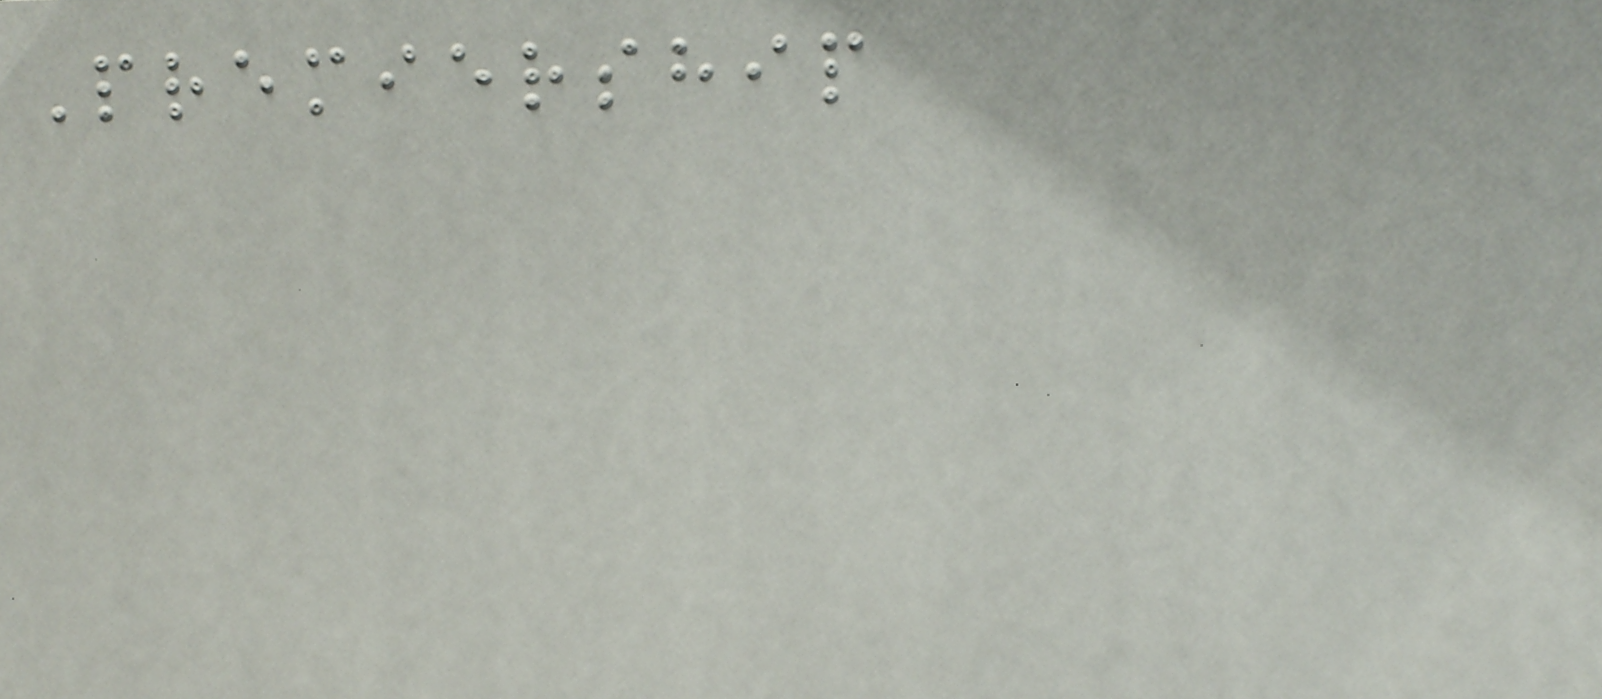Premiership
